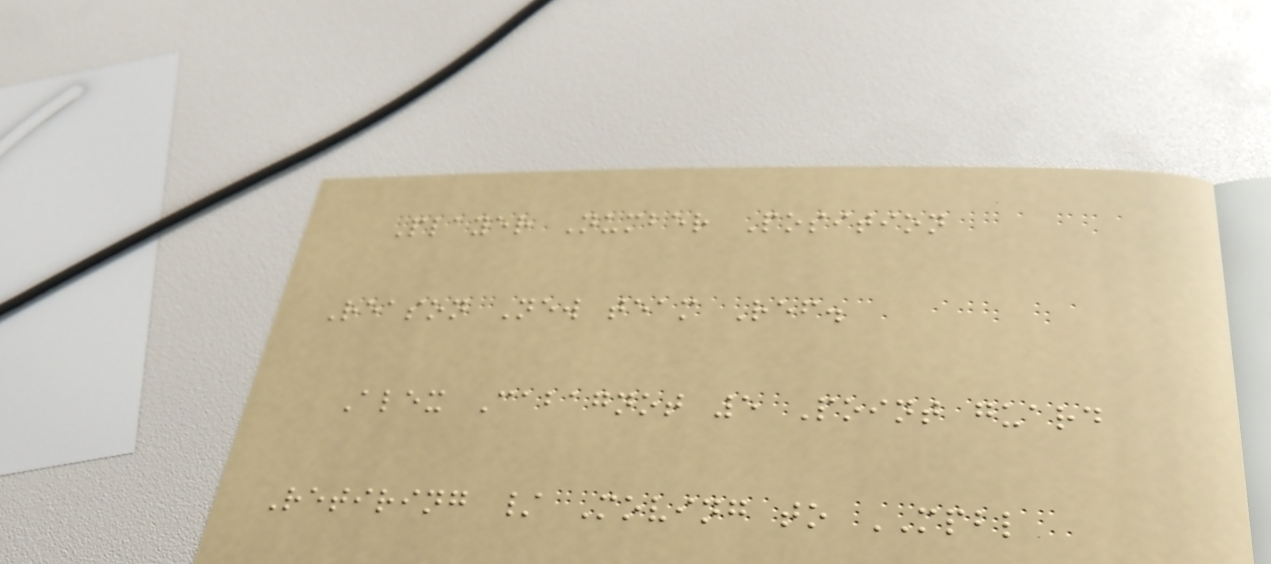Player Number Position
Reason New team Ref.
Alex Cabagnot 5 Point guard
Retiring / Moving to MPBL
